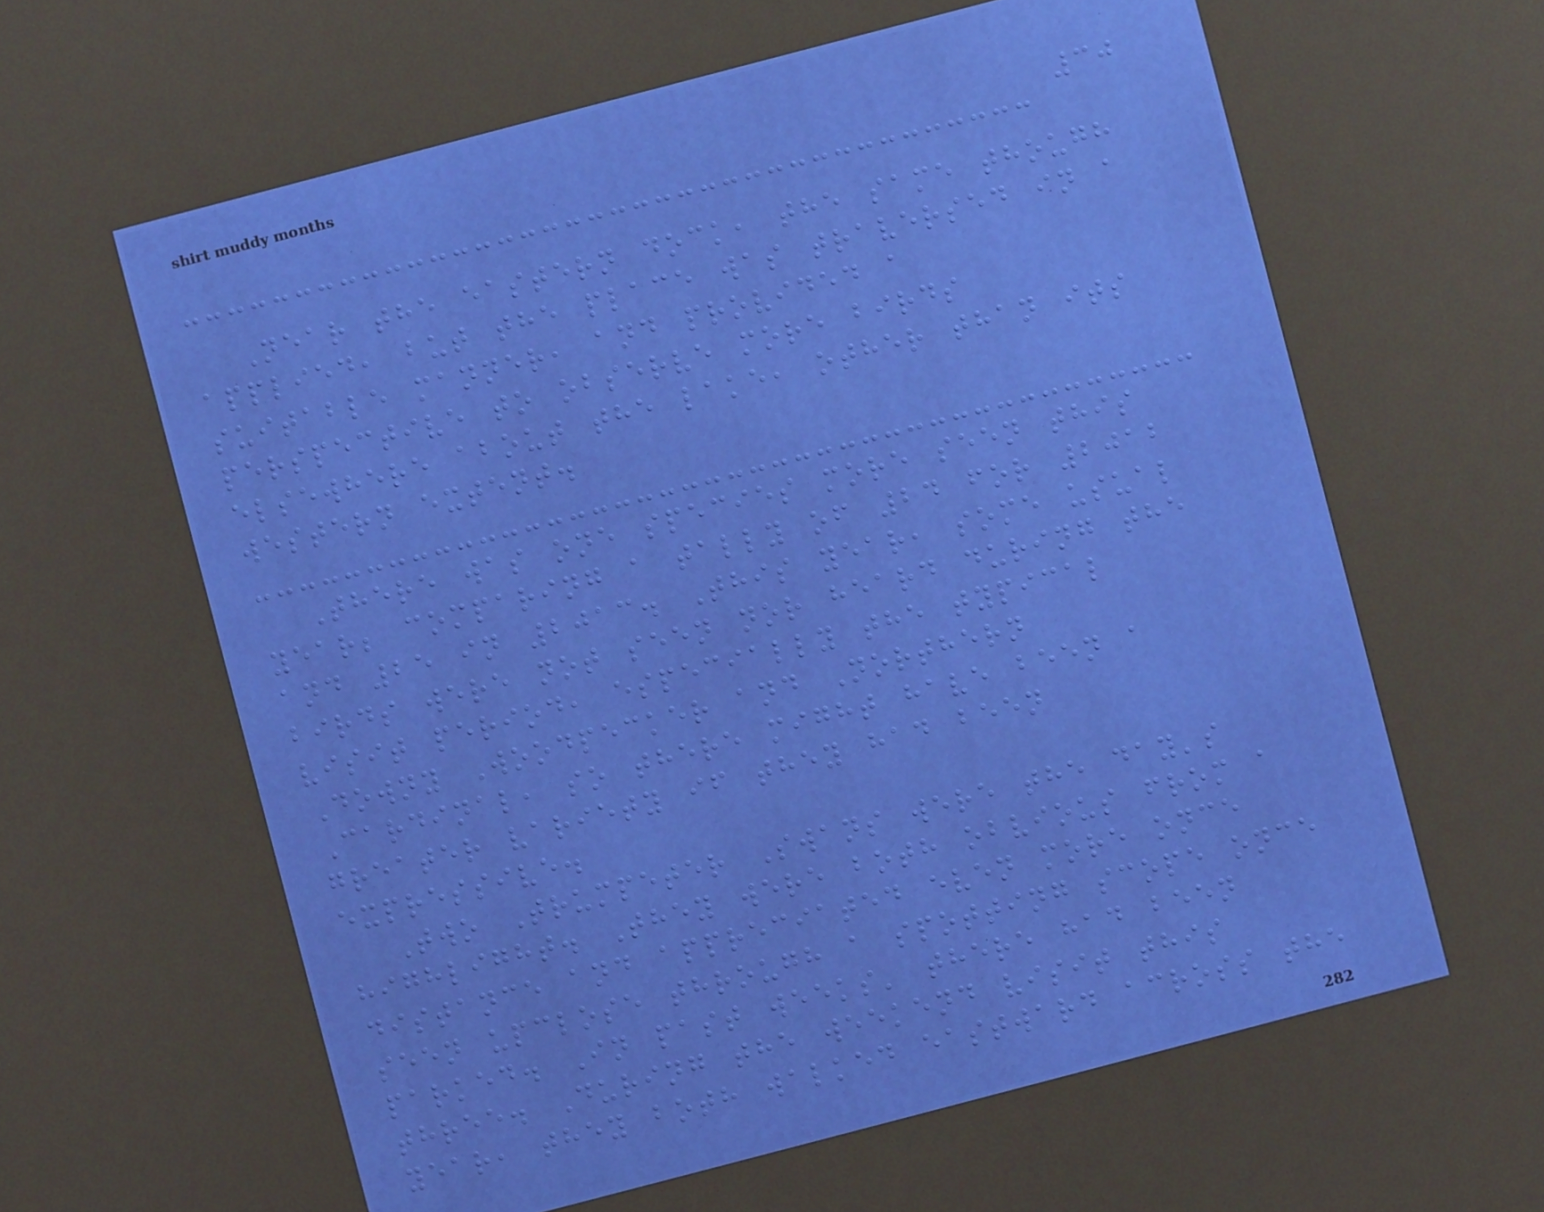30
Near the eastern dock, the same though
applied, but the place was traversed in a
suitable manner, and provided a
perspective to observe more birds
elsewhere about the lake, other than its
western extent.
There was one species more seen this
year; comparing a tally of 24 for 2012
and 25 in 2013. This year, some usual
birds were not seen nor heard during the
visit period, especially the typical
Downy Woodpecker and Northern
Cardinal, so there might have been a
greater variety if they had been
expressive.
Two Trumpeter Swans were the day's
highlight. They were both obvious from a
distance and appreciated even more once
seen upclose through a spotting scope once
parked. In past weeks' there had been
three. During the weekend visit this
year, they both walked eastward across the
